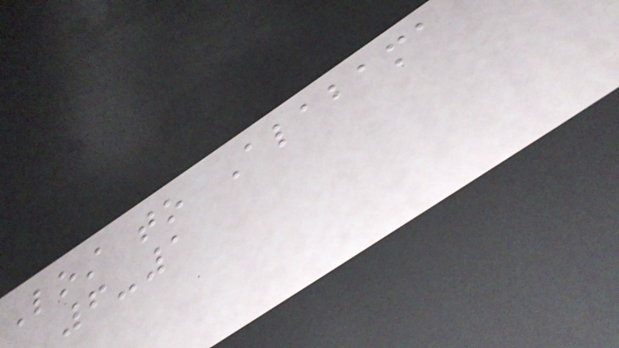Lost to Alabama
6-1
